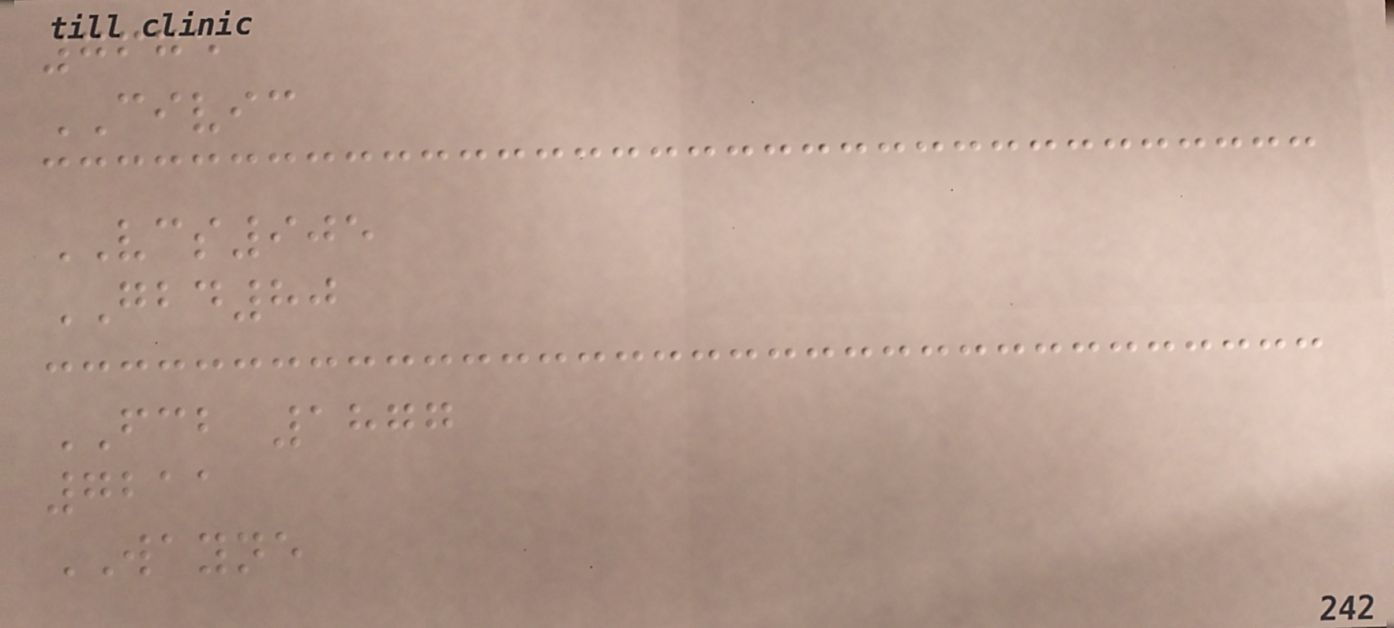7675
CIVIC
VCS905
GBD80
FCB 1877
7211
WAYNE
